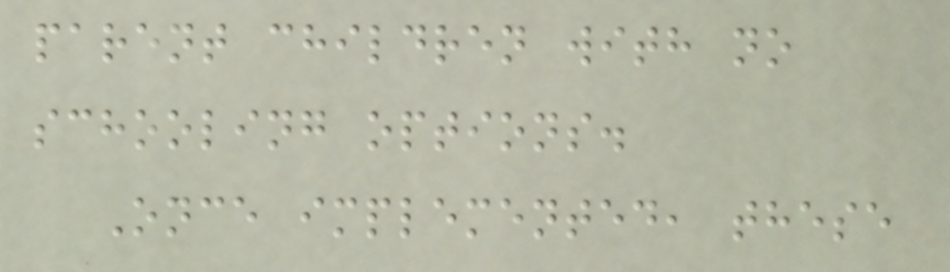parent children with no
schooling options.
Once implemented, these
